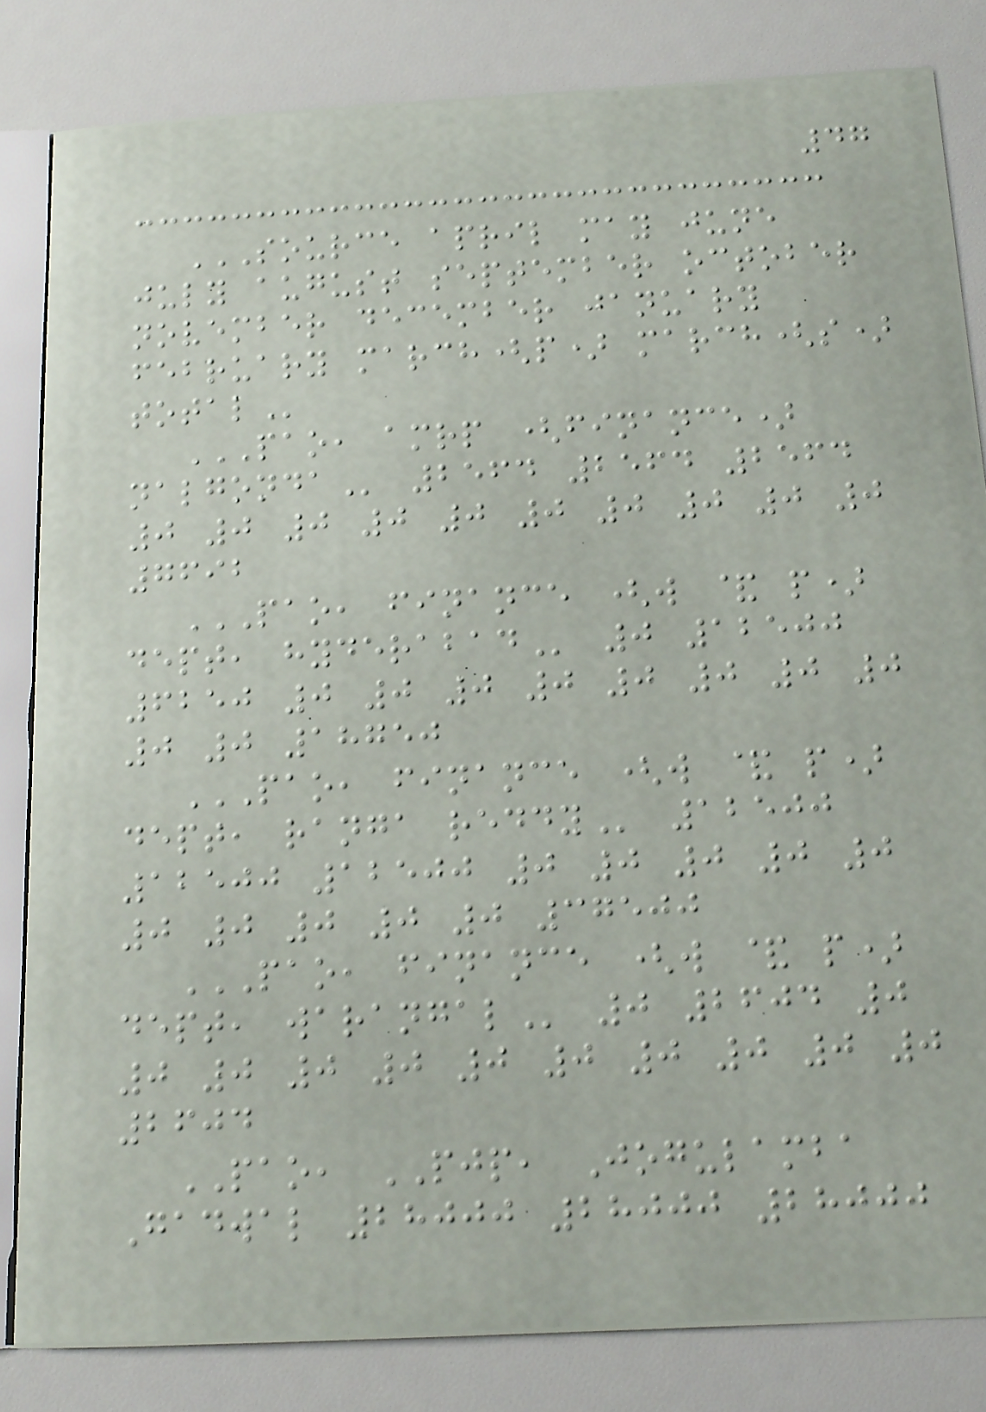47
SOURCE APRIL MAY JUNE
JULY AUGUST SEPTEMBER OCTOBER
NOVEMBER DECEMBER JANUARY
FEBRUARY MARCH(P) MARCH(S)
TOTAL
PAO, AMRP (FINANCE)
NALGONDA 2564 2564 2564
0 0 0 0 0 0 0 0 0 0
7692
PAO, FINANCE (W & P)
DEPT, HYDERABAD 0 12500
6250 0 0 0 0 0 0 0 0
0 0 18750
PAO, FINANCE (W & P)
DEPT, RANGA REDDY 12500
12500 12500 0 0 0 0 0
0 0 0 0 0 37500
PAO, FINANCE (W & P)
DEPT, WARANGAL 0 2604 0
0 0 0 0 0 0 0 0 0 0
2604
PAO, PJP, Jogulamba
Gadwal 28000 28000 28000
